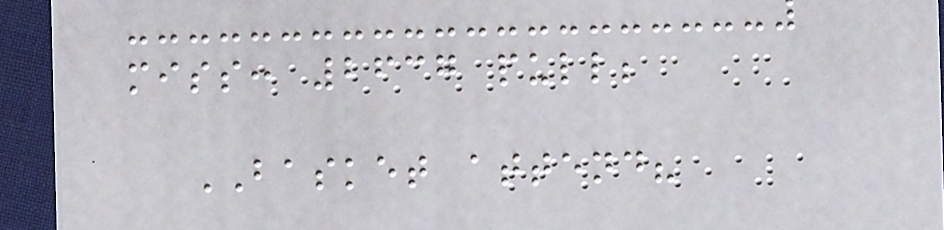miss: 2637 pull;
BASKET attend?
